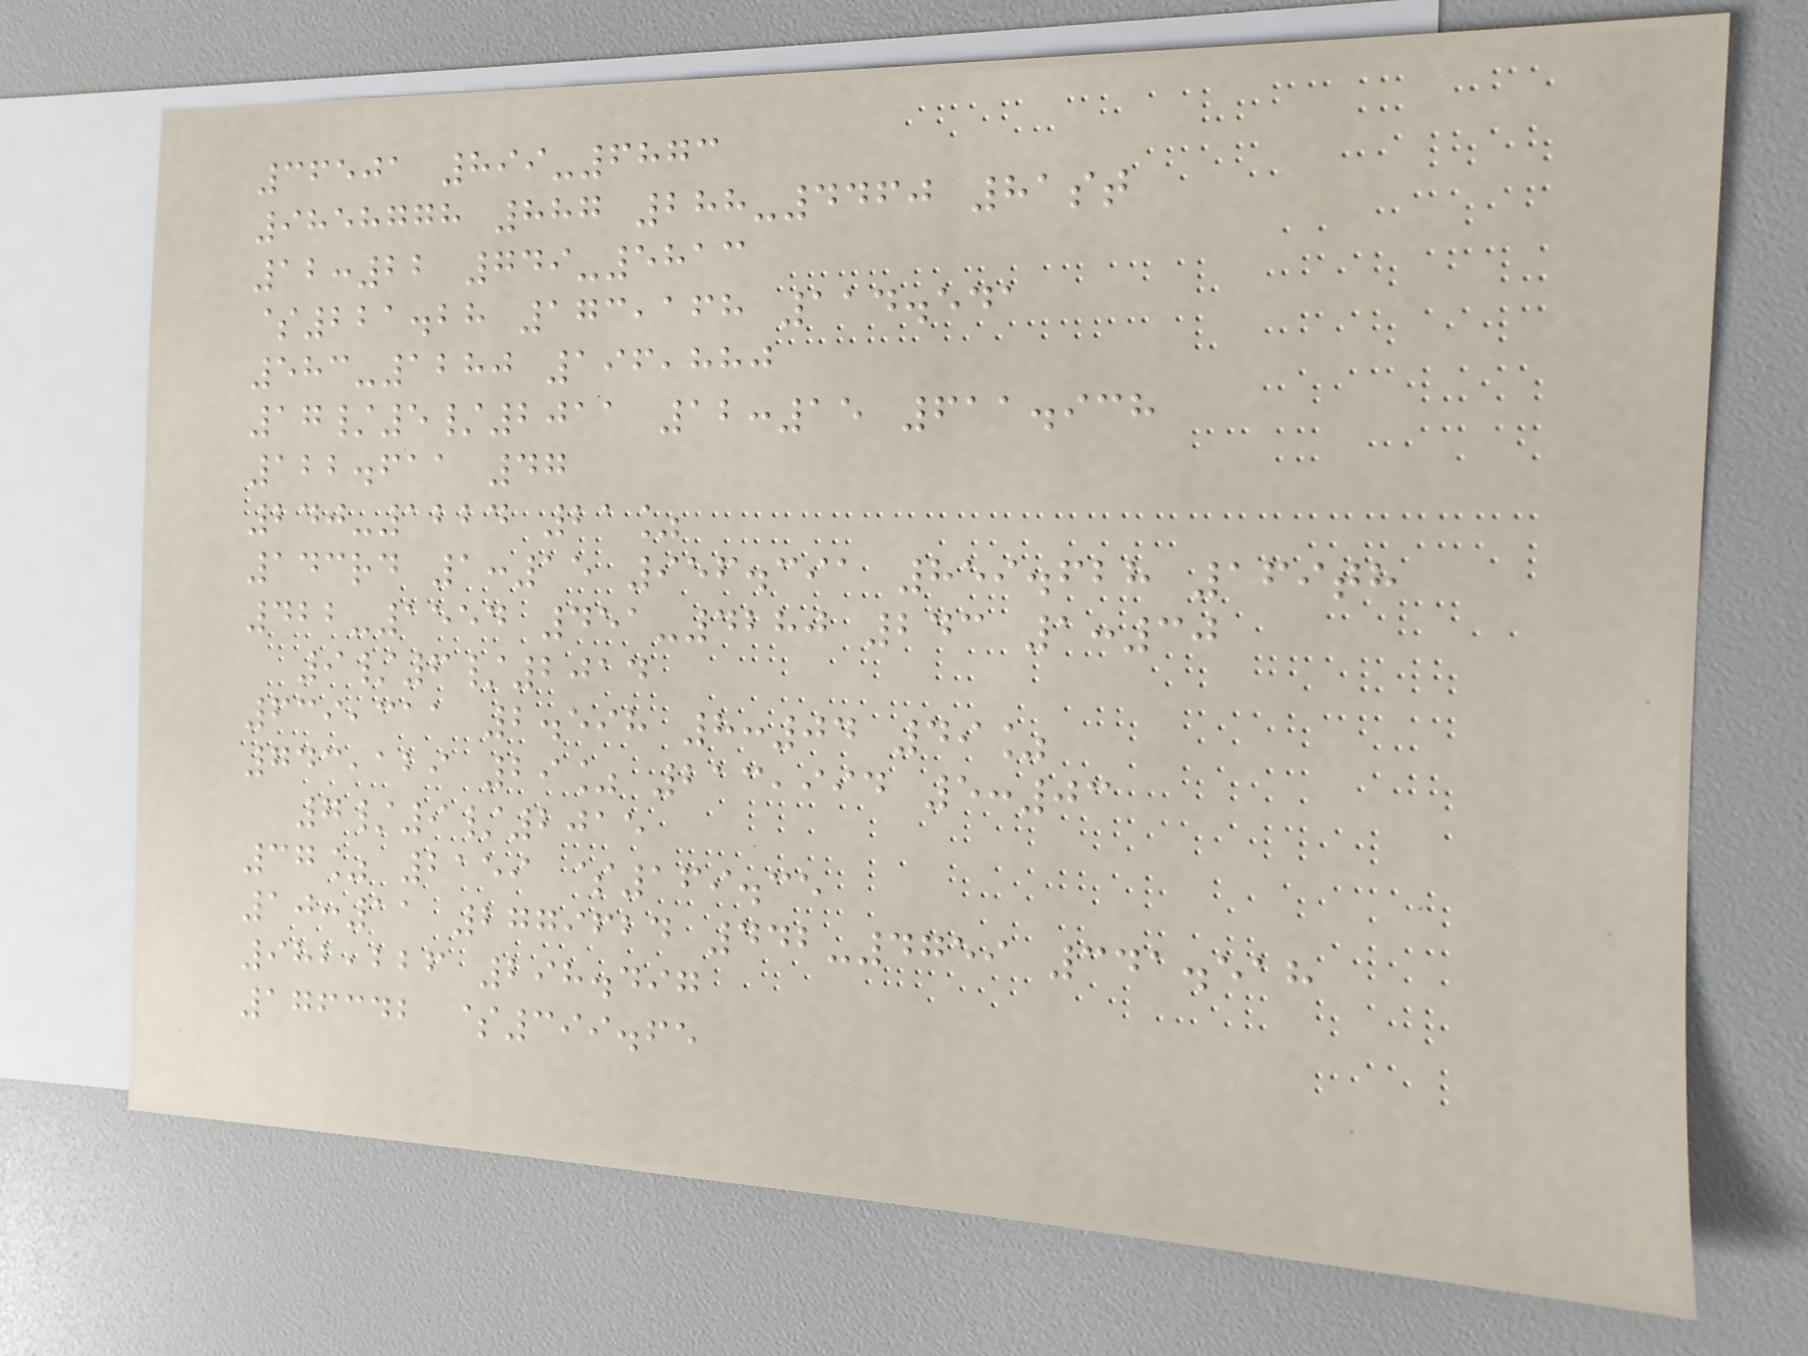36501 899-6873
9858778 887 288-4460 81st
12:22 749-5813
$221.28 173,168 114.541
583-1280 196,880
17/5/2011 12:15 611.938
122.611 47
240-1224 21%
143rd 1:15 956.391 859.628 169th
422-1554 451-4280 243 1:30
9/6/2014
639,311 2.598 8:04 49%
743,129 29% 213,994 5:03
7/9/2015
37% 2159 $169.35
10:11 2779624 442-4759 341.518
982,226 298.497
176342 $399.65
